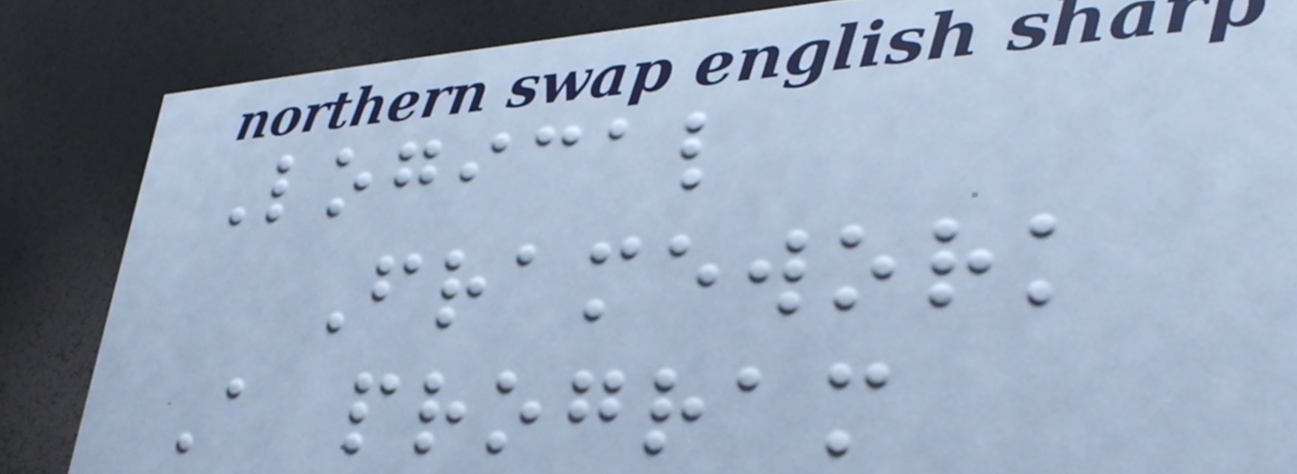Logical
Framework
A program
